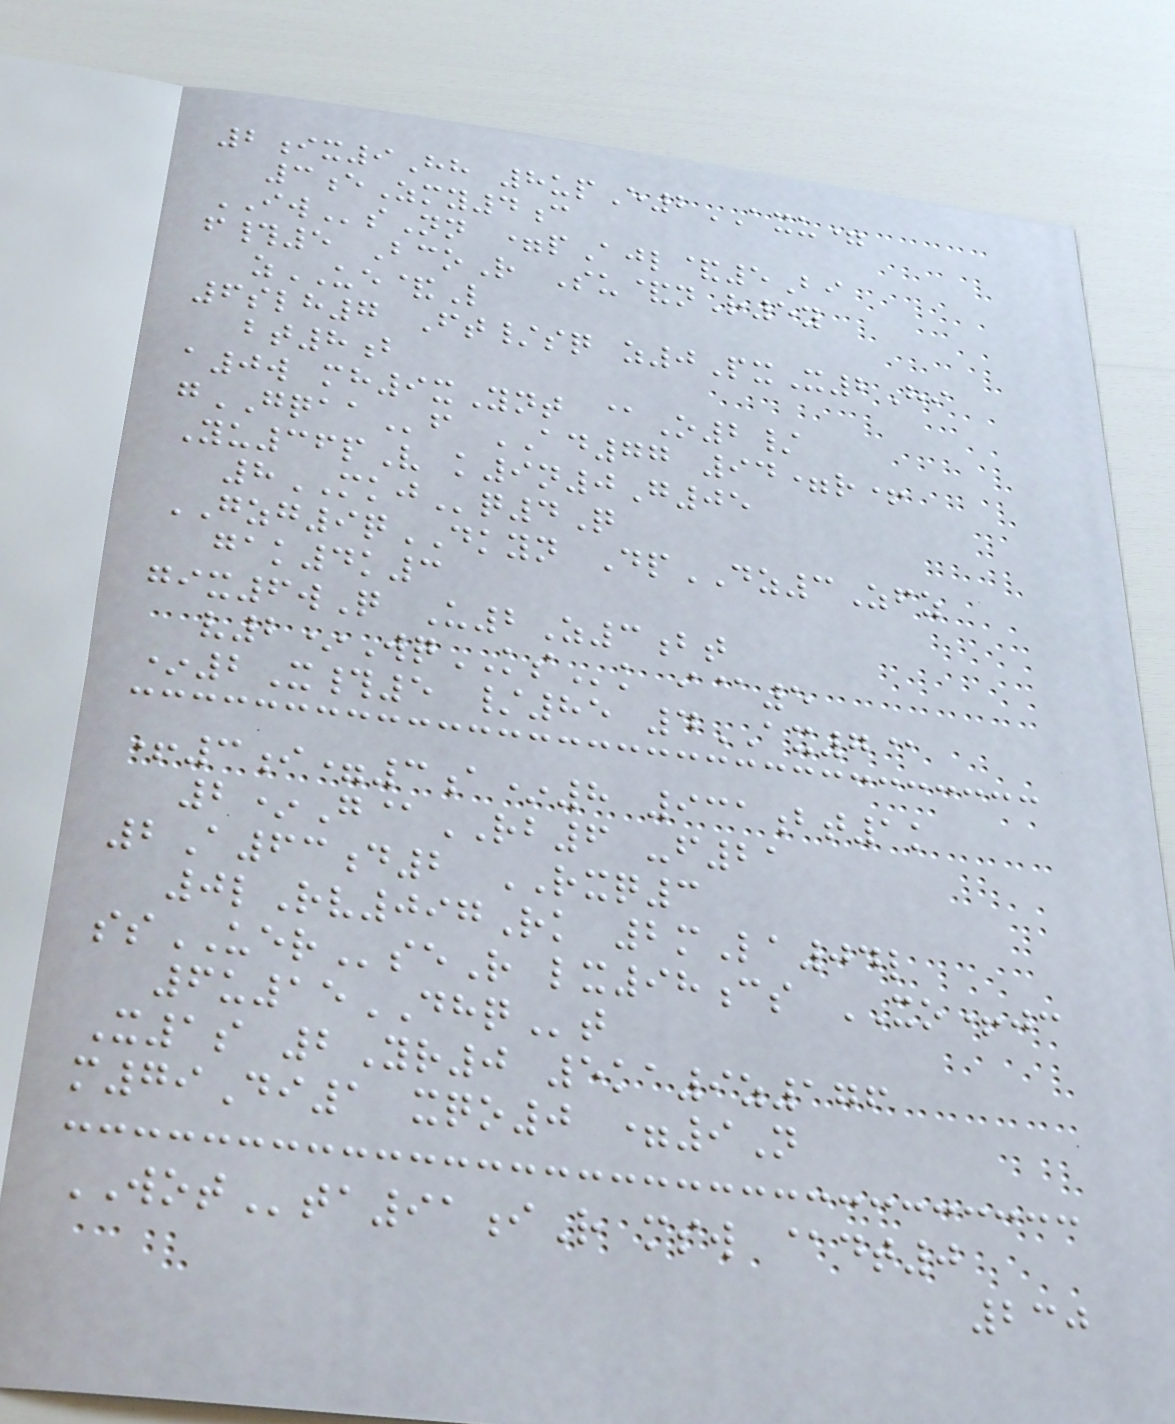2ix9Hh 8upE2AXU=
3eZmy4c
IWsNn =pAjl&5Bi
f#5 BcoR Su&nR5y
zUE&L
6slh7 Ft/sq z0PxX2Hi
bt8b
a0w mh9xYnt @O2/
gGQAAf AD77 94=r+
Yu36pV k9n0G05
8MKJq4Q
GZG9qDKYN DpDZ3Zfz
gak4k3
gix6wQ U2Z3bt
v2*WqKSk i@5
*2X#5 /85 4AX7@
+3i=3a*8 931bt1k
2*G@RB6 -f21
2A63d2 RXQ3
0lRv097Rk 2mLa04l
ssUERseR lx98cs XO+jc
6u15DHQt
X1s 2Yr0 5ka9z176
m79Di1 xqo0 =9N
WOTta91iR msw @dt0
230
